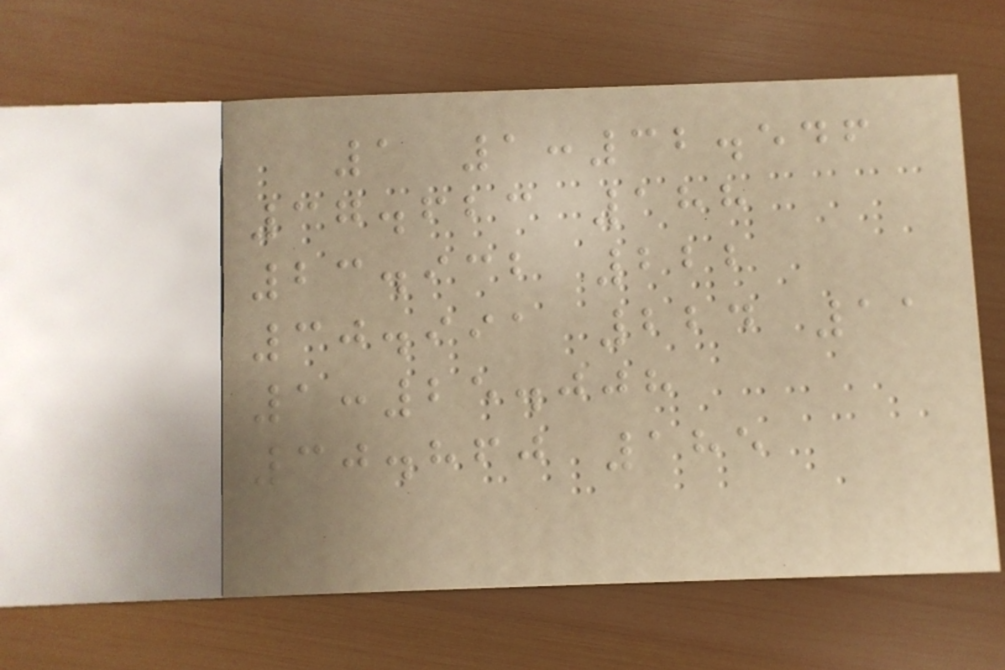1 1:32.546
37.623 188
23.932 222
30.991 224 11
1:25.008
30.860 185
